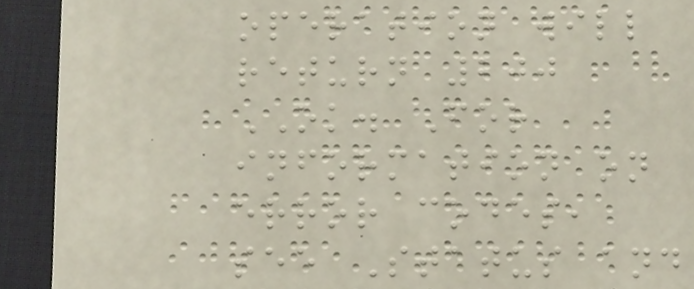operation will
return 200
OK. For
information on
error codes,
see Status and
